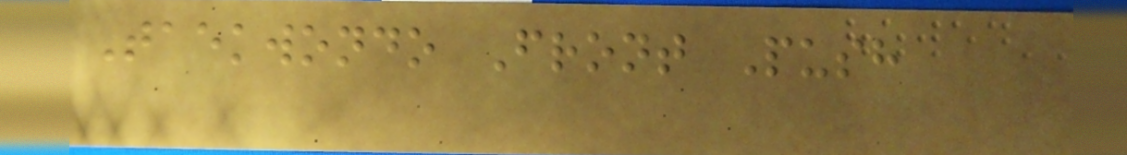Taekwondo Front Push
